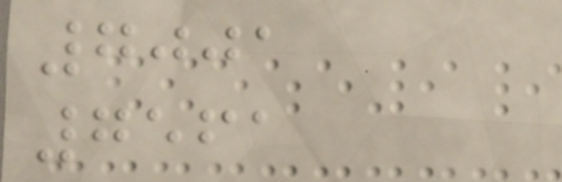7001
7561
